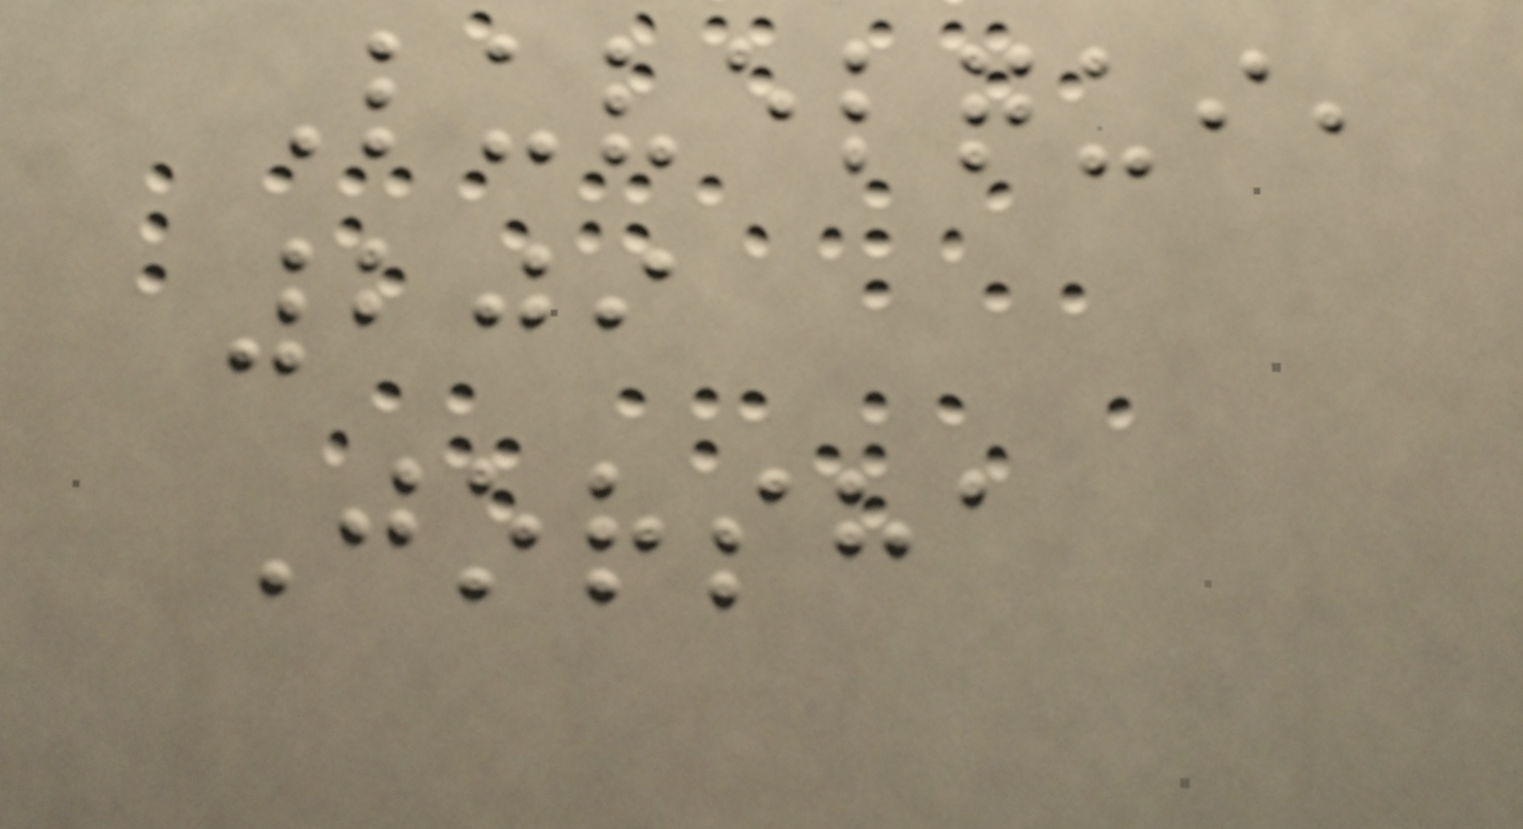Luvelqui,
209
Jorsha
